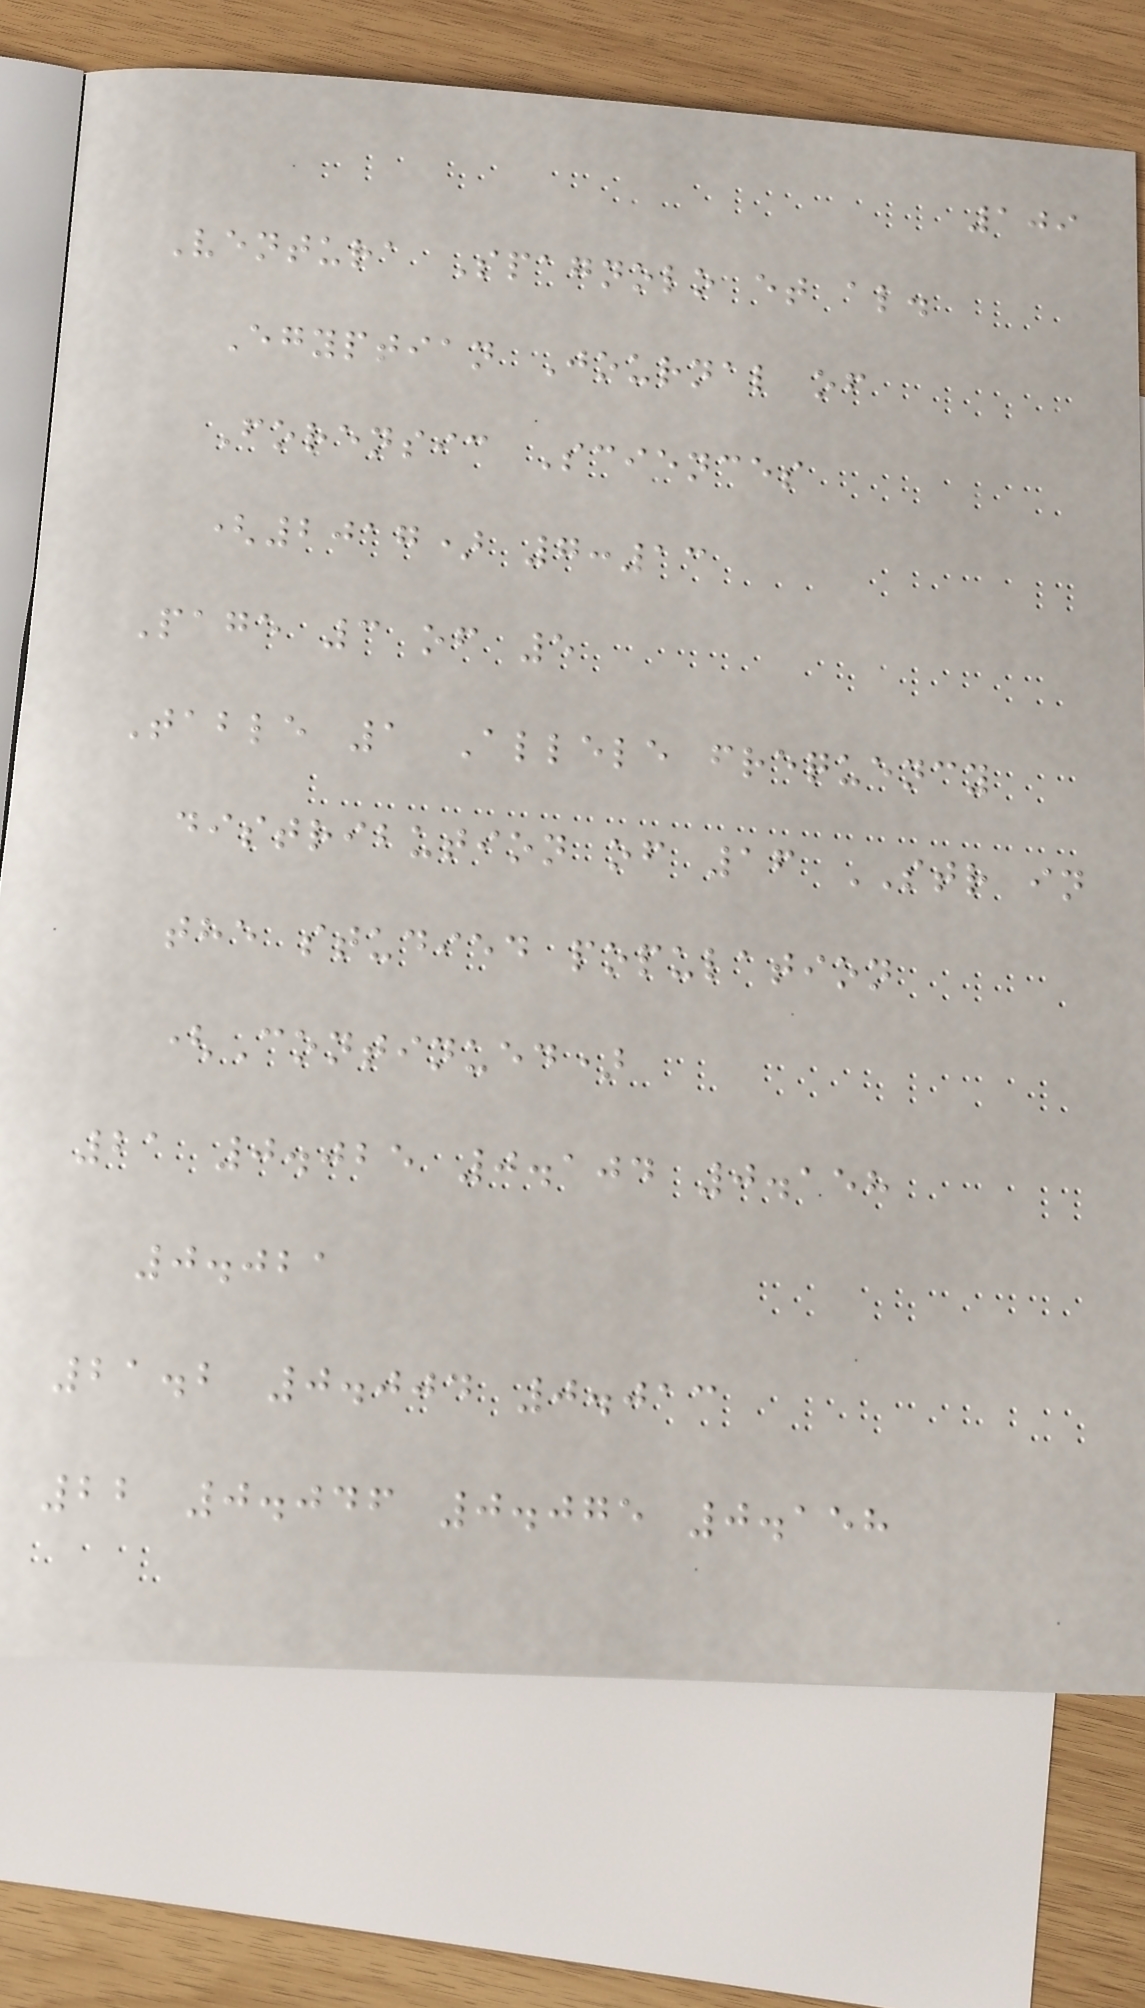109
Ventura Spagnolo et al.
Egyptian Journal of
Forensic Sciences
(2017) 7:13
Page 3 of 5
Table 1 Allele frequency
distribution of 16 STR in
the studied population
(Continued)
21 0.025 0.104 0.158
0.021
21.2 0.004 0.013
22 0.046 0.075 0.158
